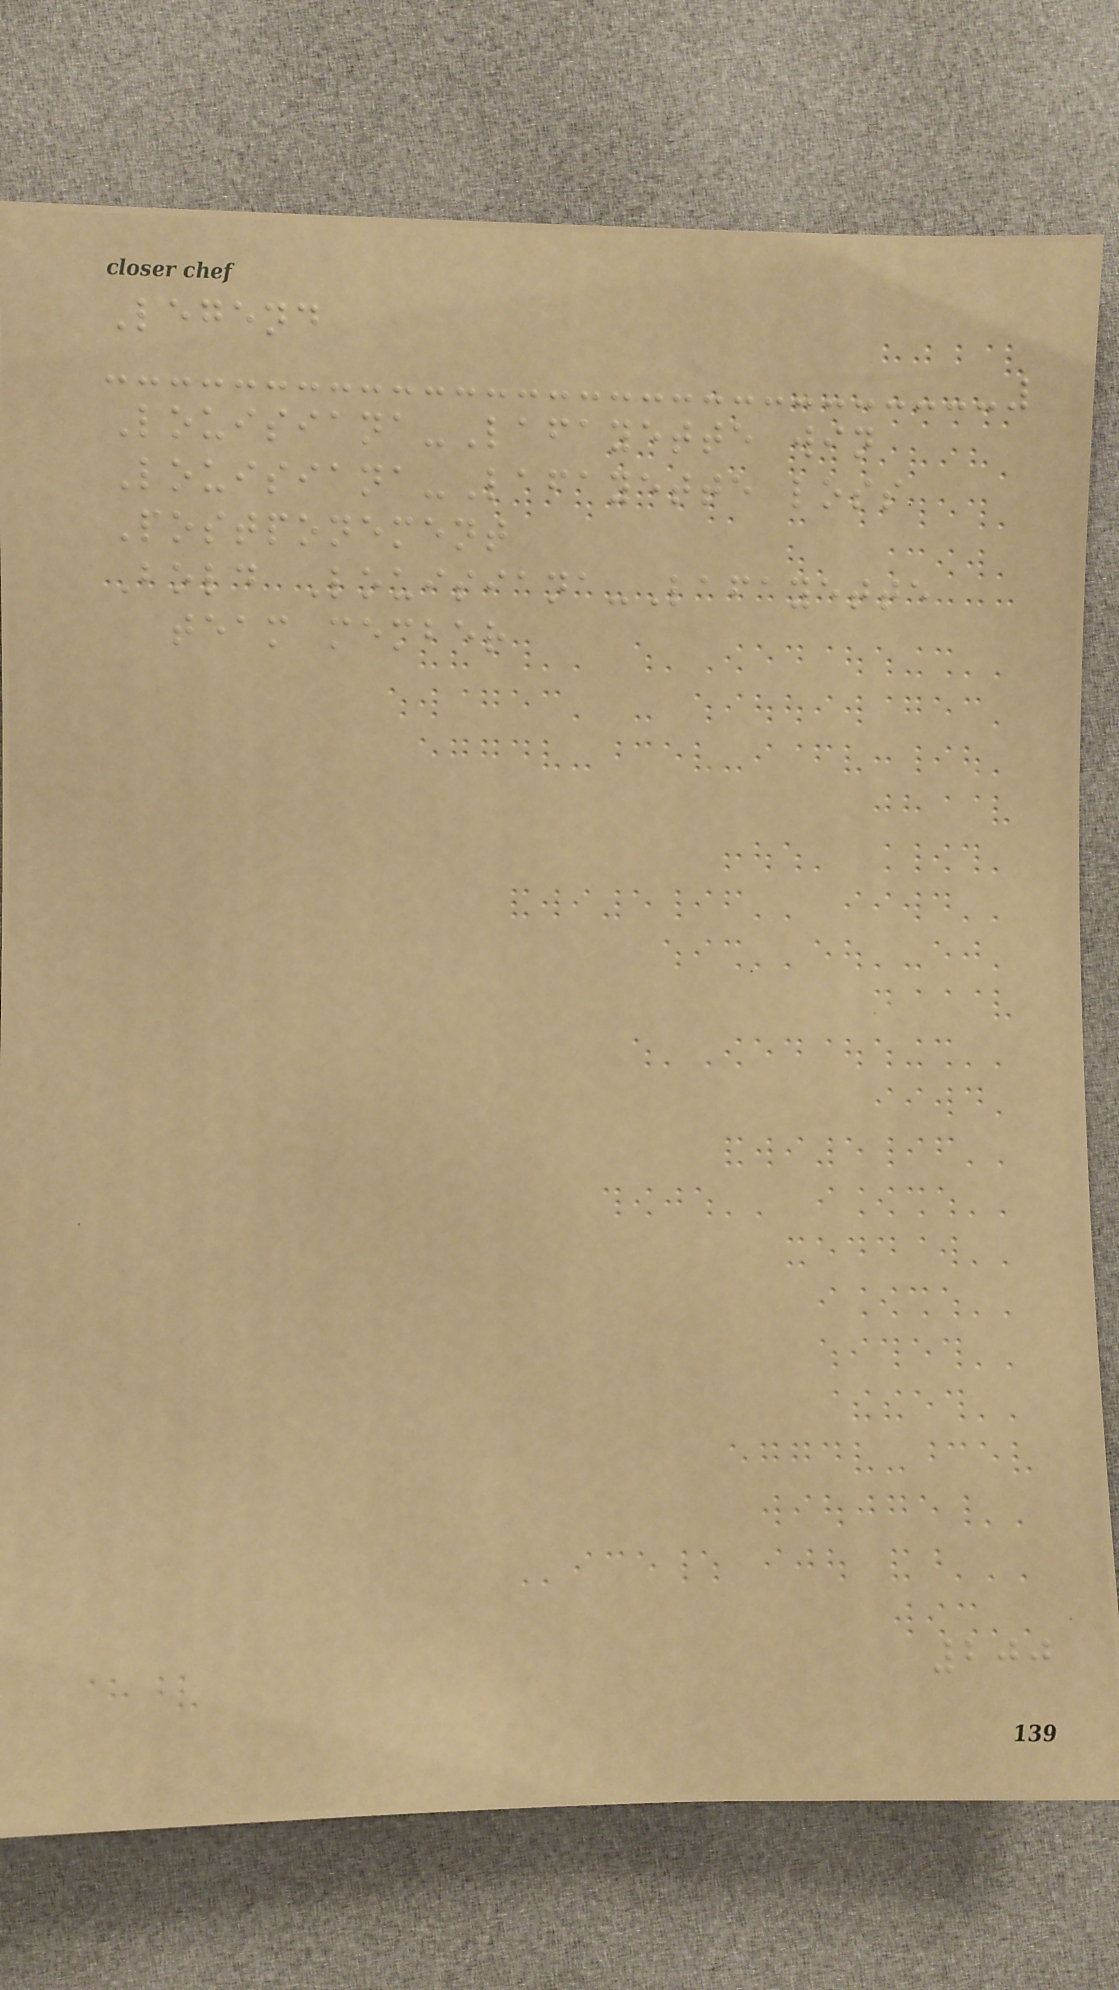Legend
Louisiana-Lafayette win
Louisiana-Lafayette loss
Postponement
Bold Louisiana-Lafayette
team member
200
